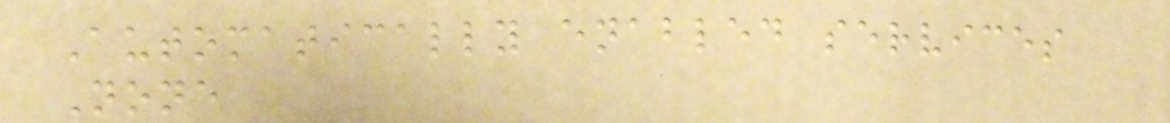Automatically enabled services
None
